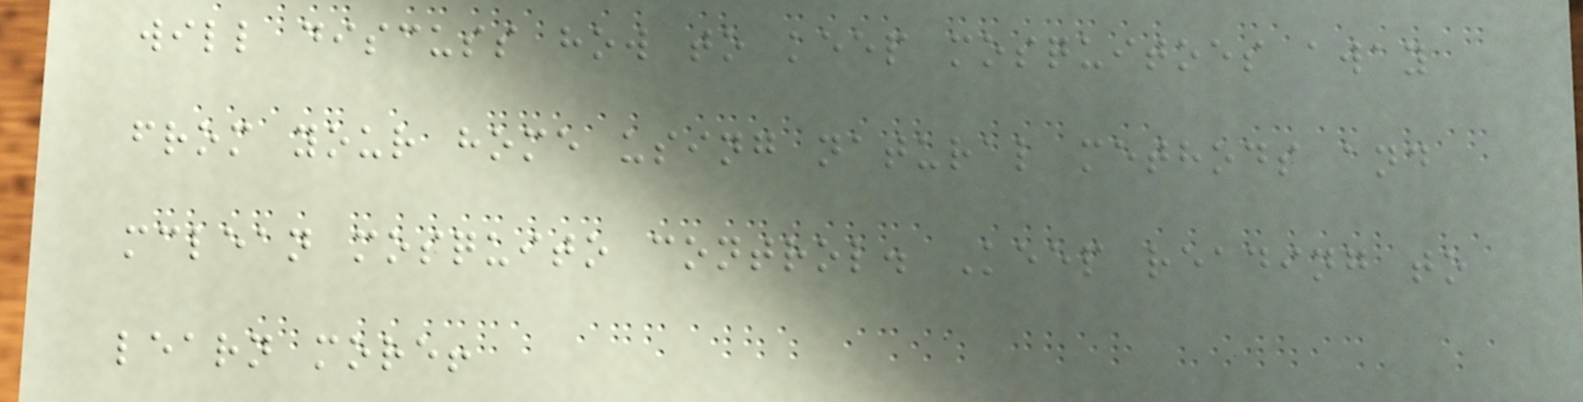will discuss how to keep mosquitoes away
from your home using natural methods and
mclean mosquito control. Keep reading to
learn more!
